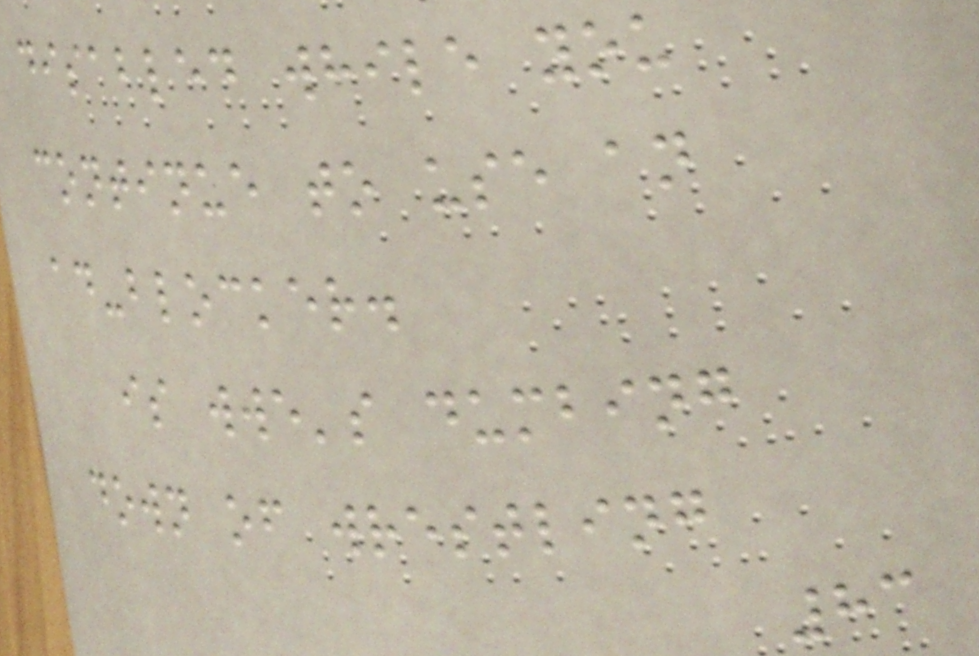disabled while you
continue to use an
ad-blocker.
is wwe's dumbing
down of wrestling
83
